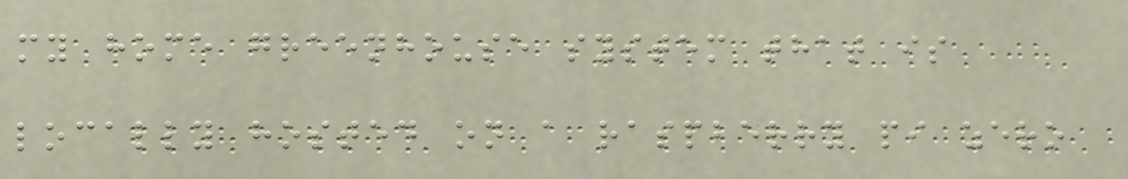my home greenhouse system that is
locally hosted on a raspberry pi zero
